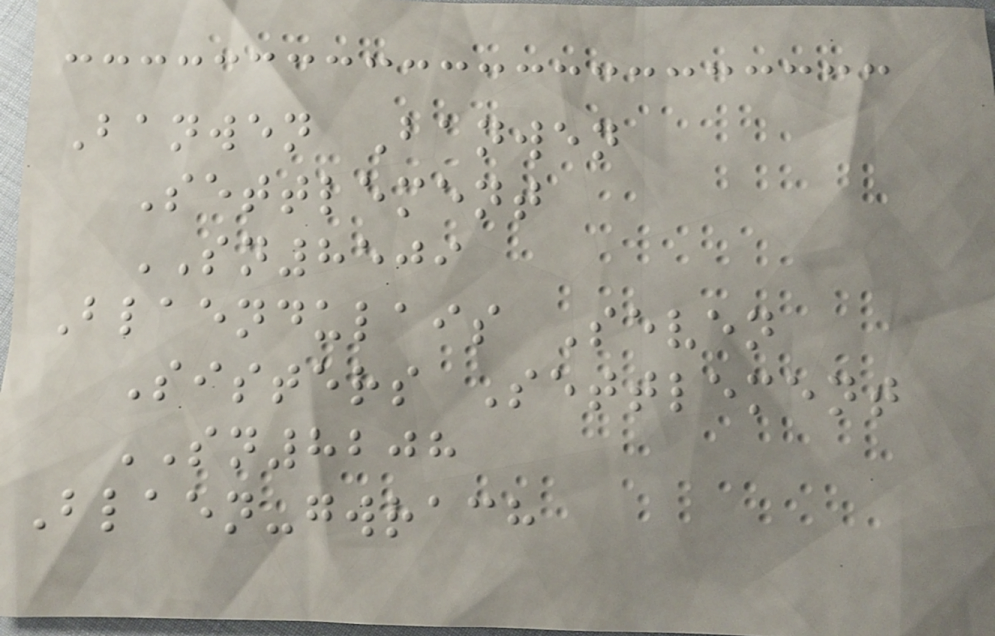Banwen Banwen
Settlement
SN8509
Blaendulais Seven
Sisters Settlement
SN8208
Blaen-gwrach
